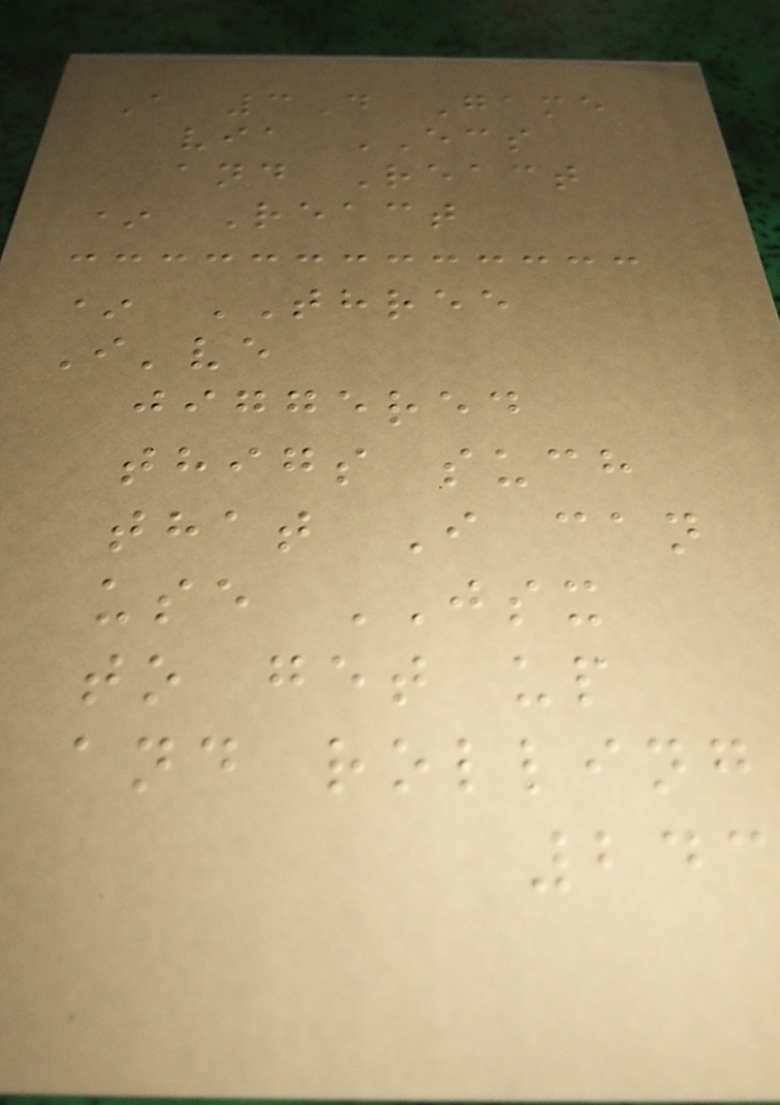A 3D Game
via ECS
and React
* React
* THREE
I've
jiggered
thigs such
that I can
use JSX
to get up
and rolling
243
